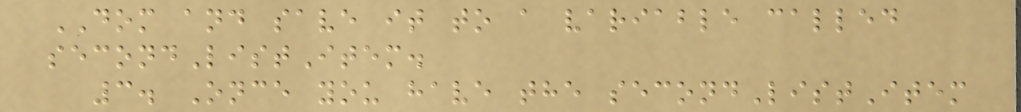DOM and save it to a variable called
secondListItem.
3. Once you have the secondListItem
